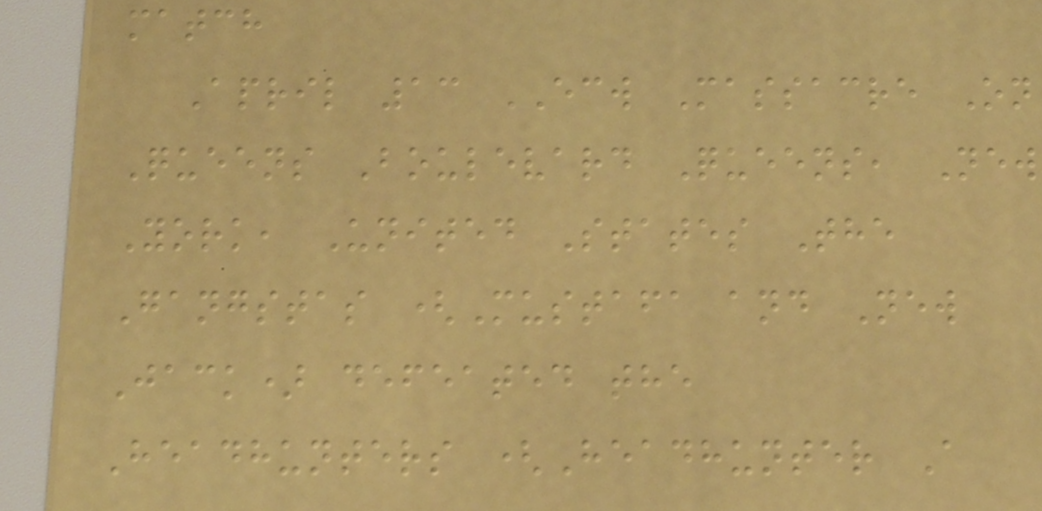match
April 13 ECW Massacre On
Queens Boulevard Queens, New
York, United States The
Gangstas (Mustafa and New
Jack) defeated the
Headhunters (Headhunter A
